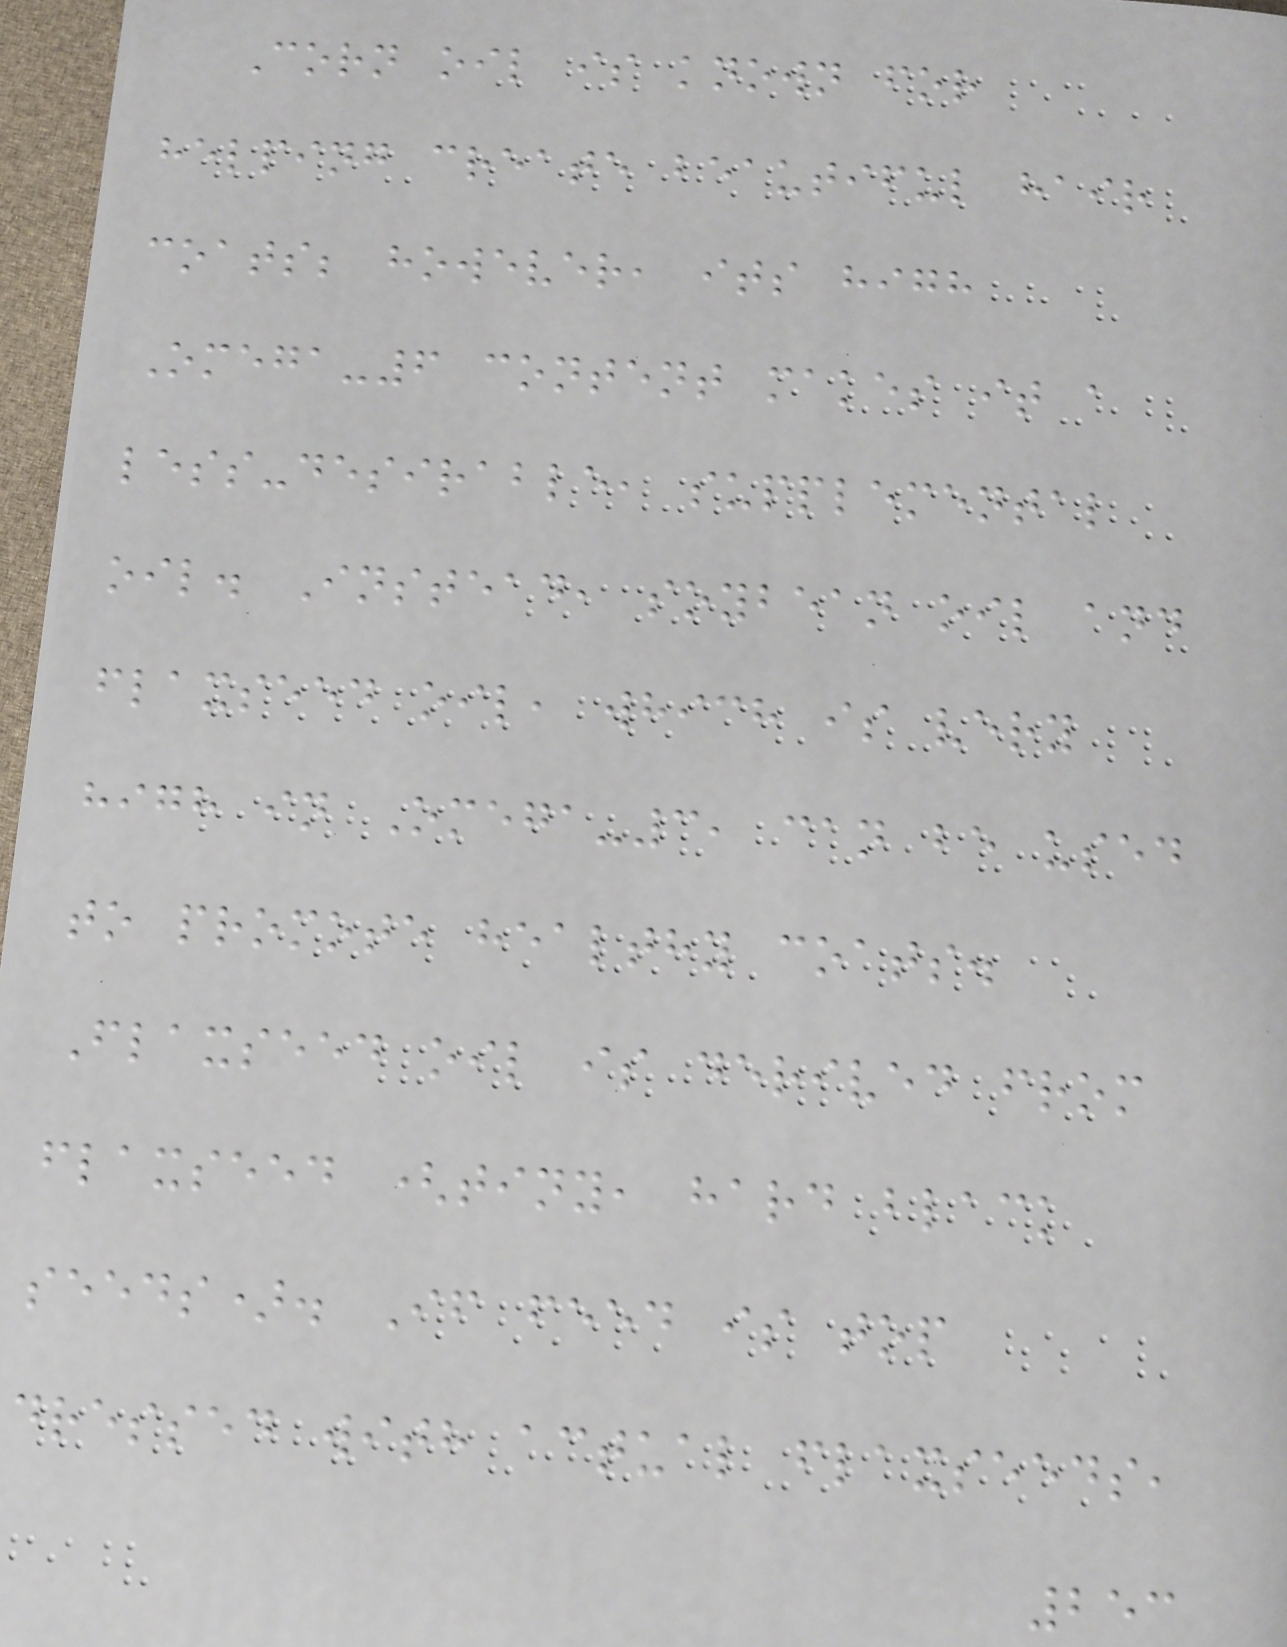Corn oil is known for
helping create beautiful hair
coats; however, its high
Omega-6 content makes it a
less-desirable, supplemental
oil. Instead, soybean oil and
flaxseed oil, which is very
high in Omega-3, can be used
to promote healthy coats.
Flaxseed oil is derived from
flaxseed (tiny, hard black
seeds). If feed is top
dressed with actual flaxseeds,
253
